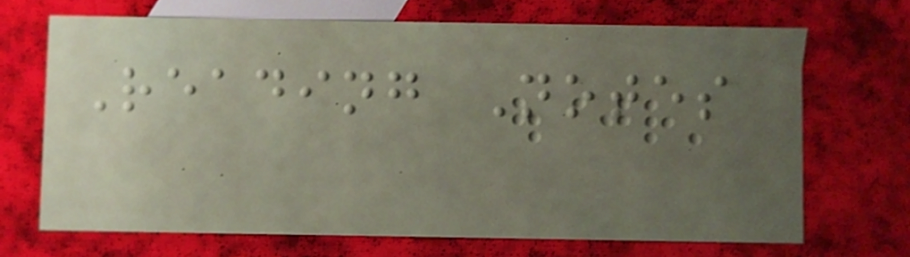Reading Notes
